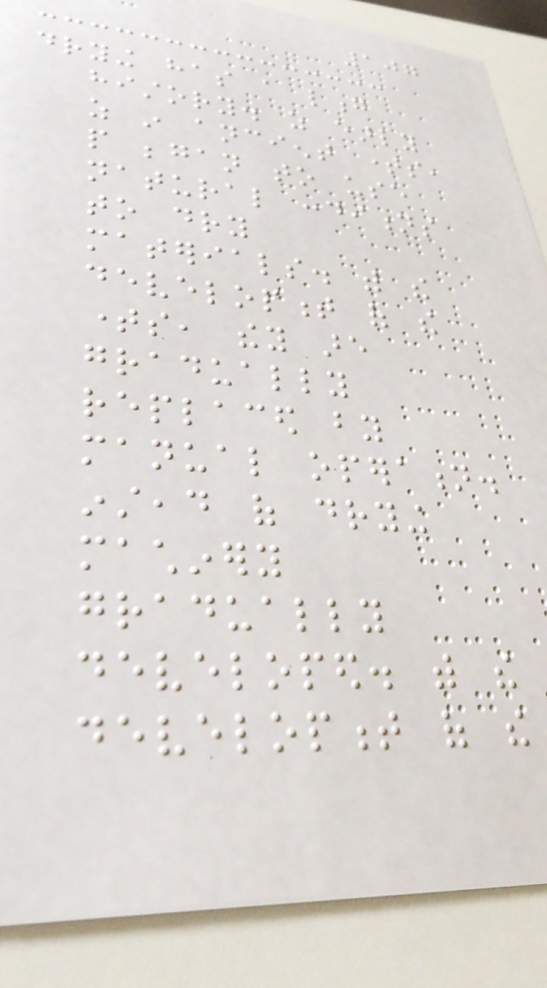107
drying has a long
history. as early
as in ancient times,
people began to use
natural conditions
to dry
materials. with the
development of the
times, they are
gradually
replaced by
manual operation.
instead of drying
machinery
gradually
developed. with the
development of the
